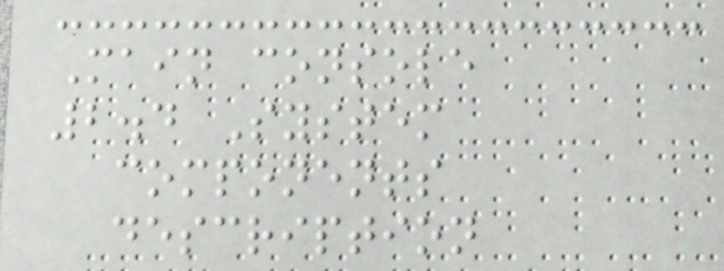Main console
2.4 System
components
description
